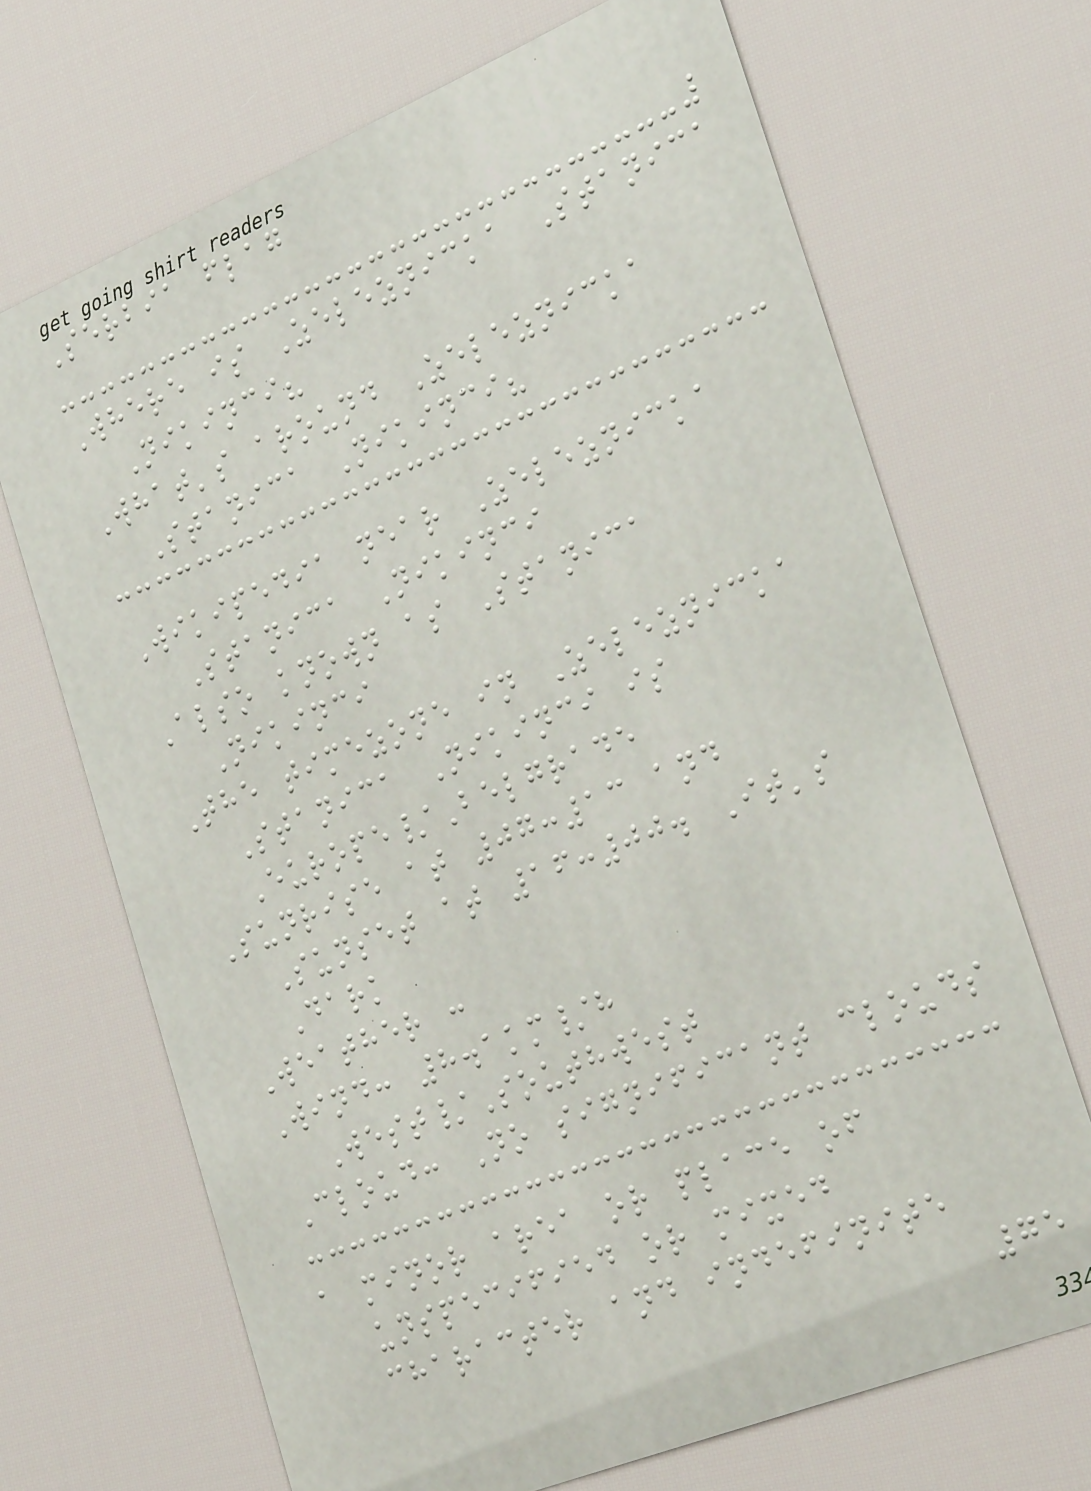Serbia flag
Where is Zeleznicka Stanica
Nikinci?
What's around Zeleznicka
Stanica Nikinci?
Wikipedia near Zeleznicka
Stanica Nikinci
Also known as Stanica
Nikinci
The timezone in Zeleznicka
Stanica Nikinci is
Europe/Belgrade
Sunrise at 07:13 and
Sunset at 16:00. It's
Dark
Weather :
Wind: 8.1km/h
West/Southwest
Cloud: No significant clouds
a minor area or place of
unspecified or mixed
character and indefinite
75
